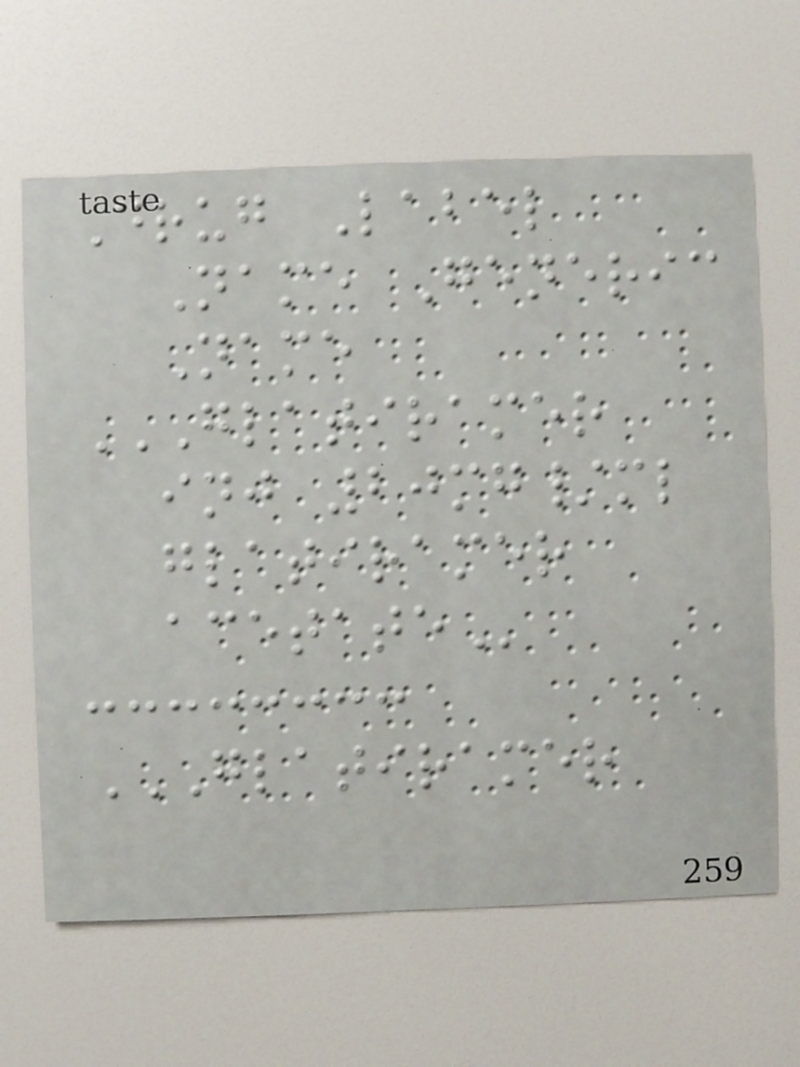Drug Label
Name Generic
Name
GLATIRAMER
INJ 20MG/ML
GLATIRAMER
ACETATE
GLATIRAMER
